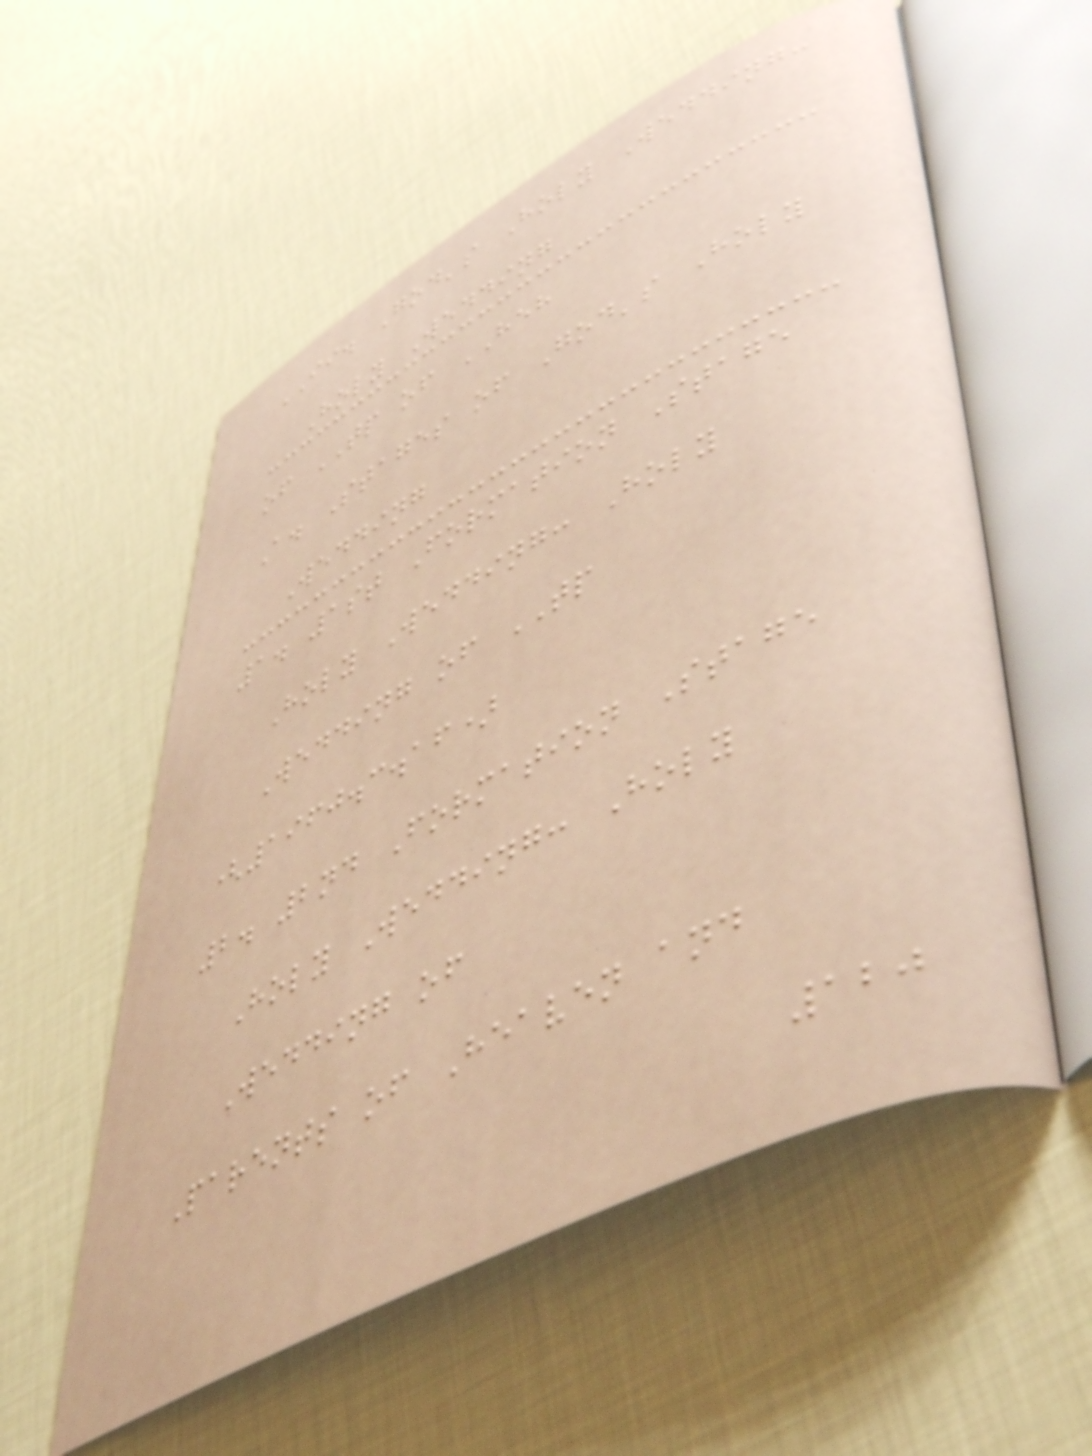II. God's Holy Wedding:
Holy Wedding
of TP of HEH
A. Stages of God's Holy
Wedding
1. 1st Formation Stage
Holy Wedding: Holy
Wedding of TP
(1960.3.16)
2. 2nd Formation Stage
Holy Wedding: Holy
Wedding of
Parents of Heaven and
120
